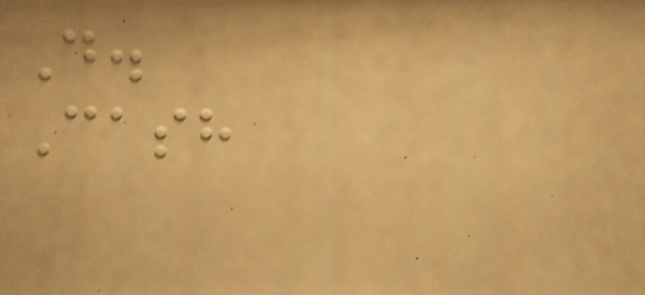D.
Cash
